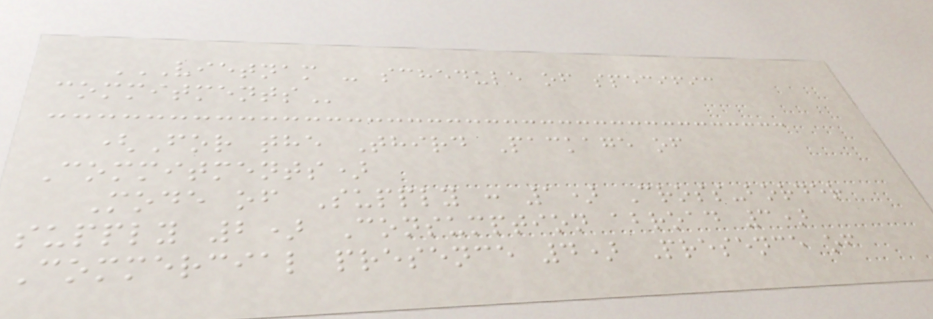VIETNAM - SCHEDULE OF SPECIFIC
COMMITMENTS
(For the Third Package of
Commitments)
Mode of Supply : 1) Cross-border
supply 2) Consumption abroad 3)
Commercial presence 4) Presence of
